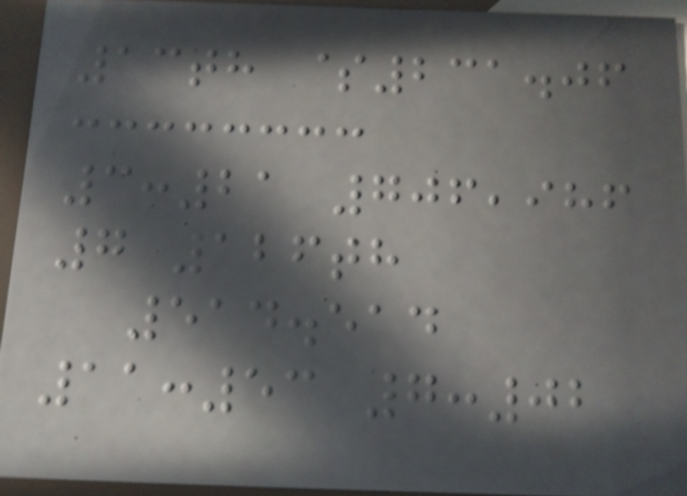13th $231.06
3:21 706,986
7 126th
514.514
11:53 7:02
